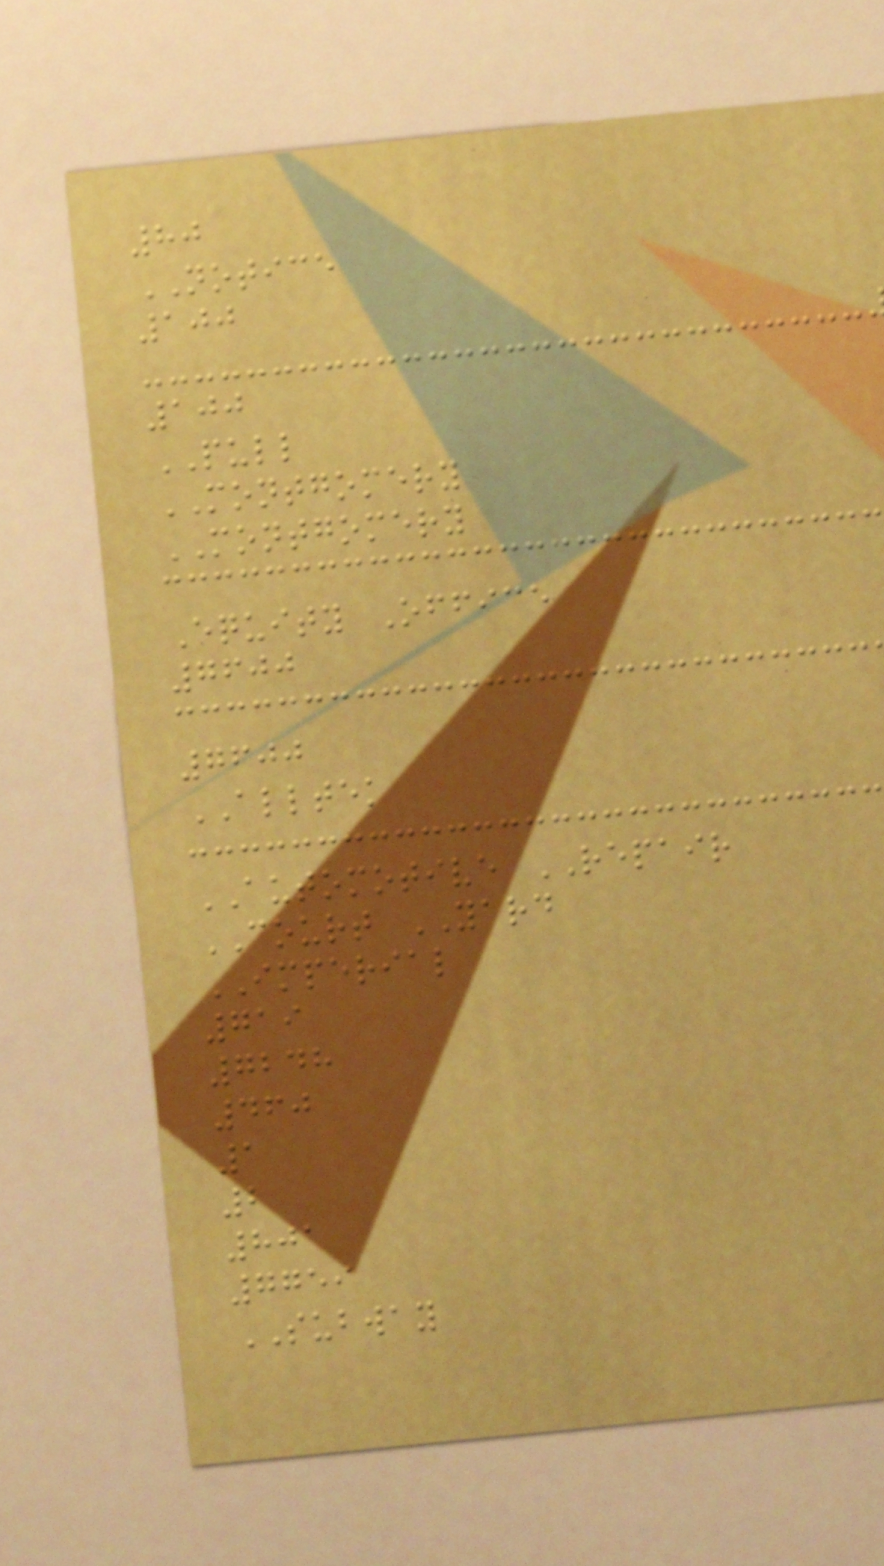80
NOTICE
100
100
PULL
MONTGOMERY
MONTGOMERY
Equity Office
7600
7600
ALLTEK
AUTOMOTIVE REPAIR
COURT YARD
IMPERIAL
719
7248
460
1
2
801
7759
SUBWAY
